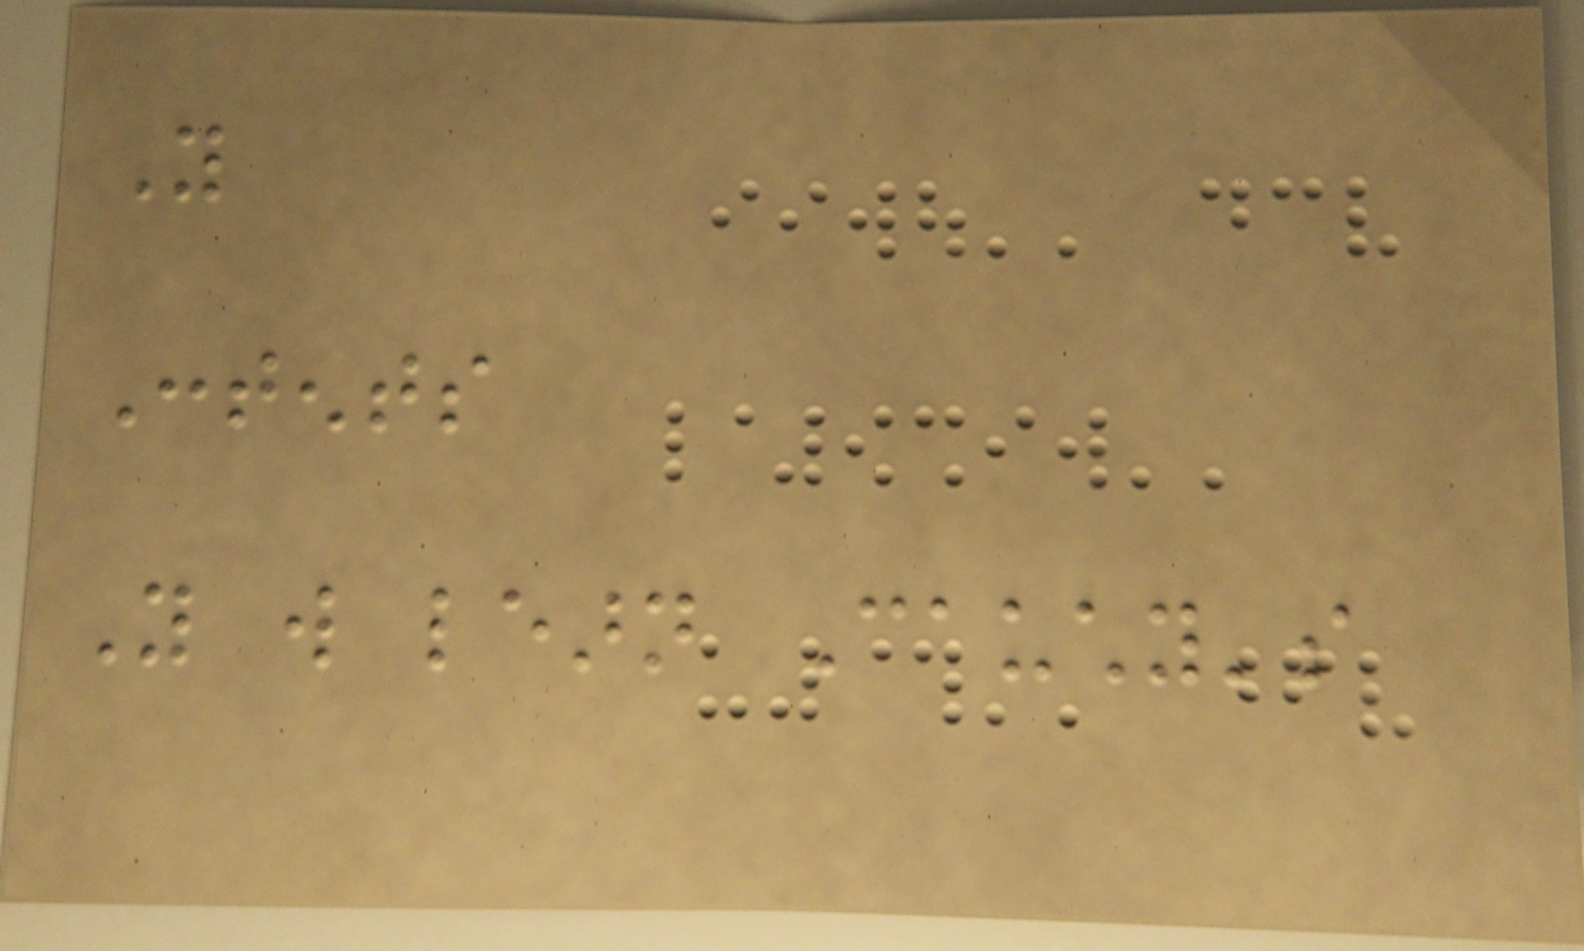You
Contents
You will learn Cauchy's
